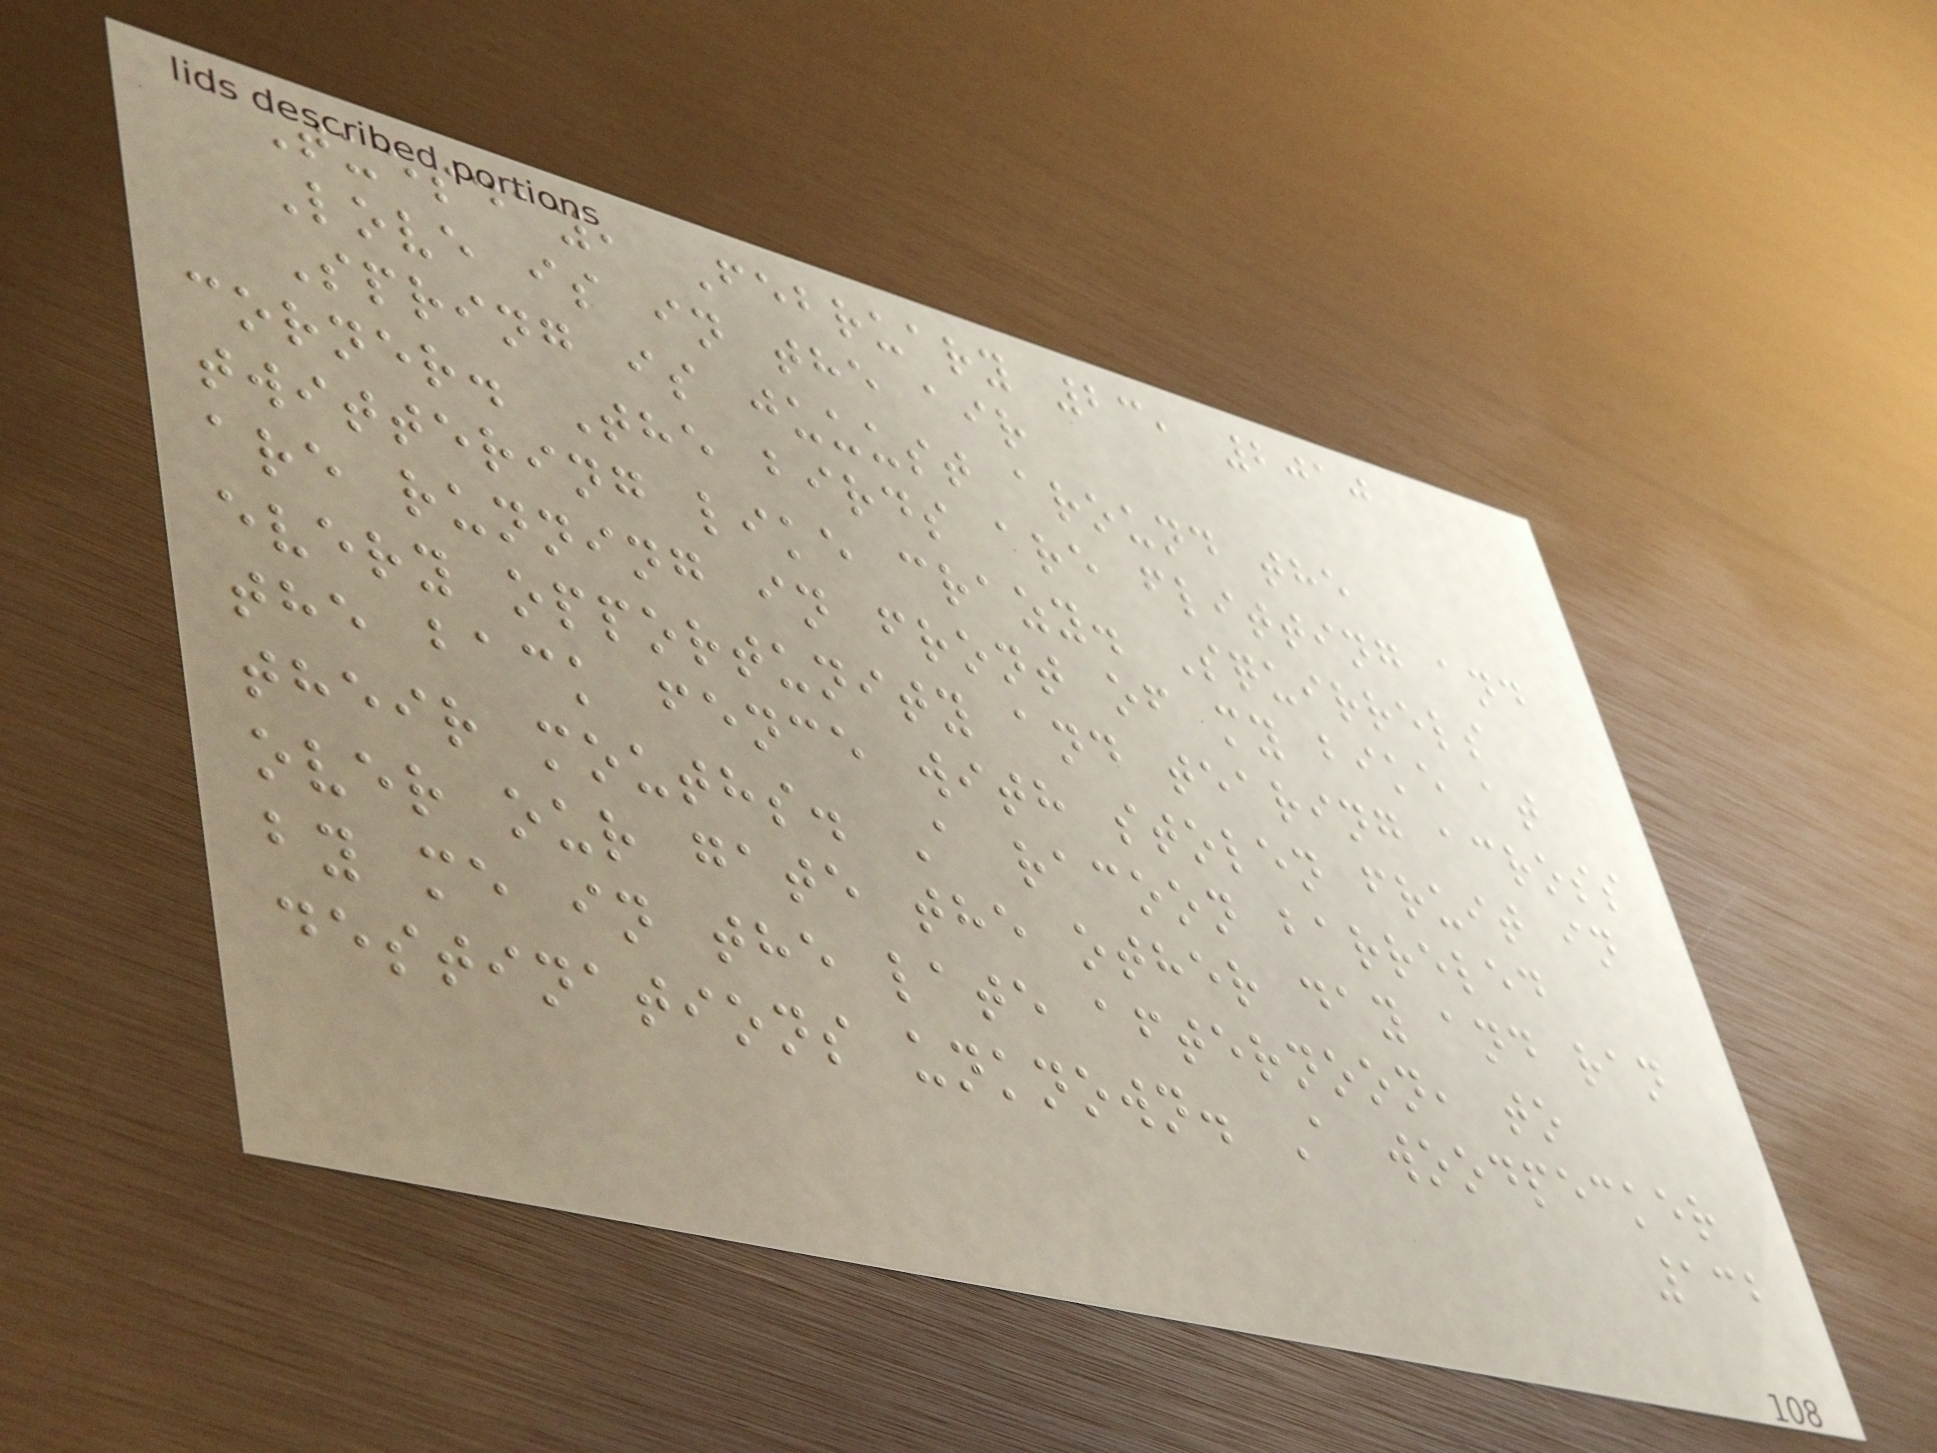Tuesday, February 23, 2010
Love is in the air
Spring is juuust around the
corner. The birds are flitting and
twittering like crazy. Squirrels
are running in front of my bike at
every opportunity and tearing across
the back fence with stolen fruit in
their mouths. A racoon barreled
over our gate the other day and ran
by me in the late afternoon, to
destinations unknown. A woodpecker
132
